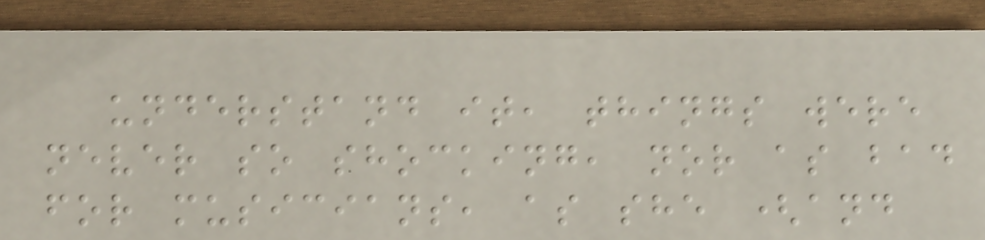understand it, things were
never so shocking, nor as bad
for musicians, as she (and
